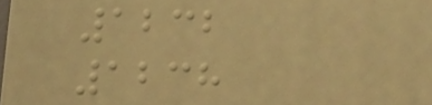1232
1238
